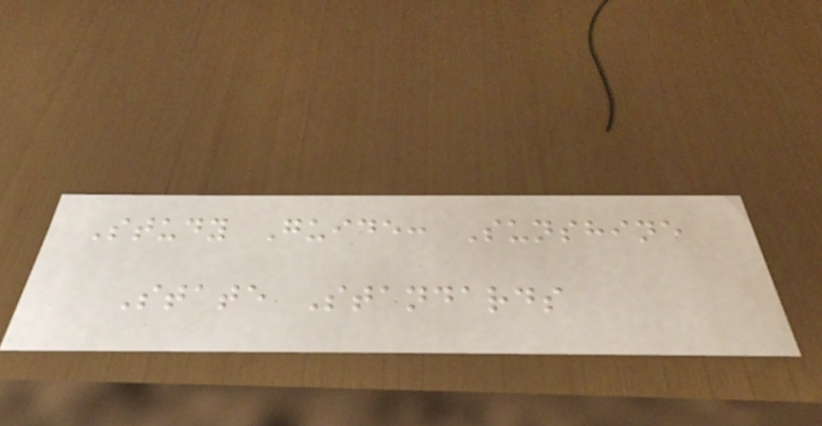Study Guide: Sunshine
State Standards
